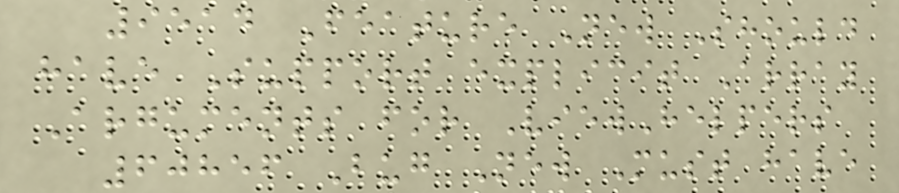9514 Feature New Should
have Support explicit Array
Arguments for ViewHelpers
60856 Bug New Must have
